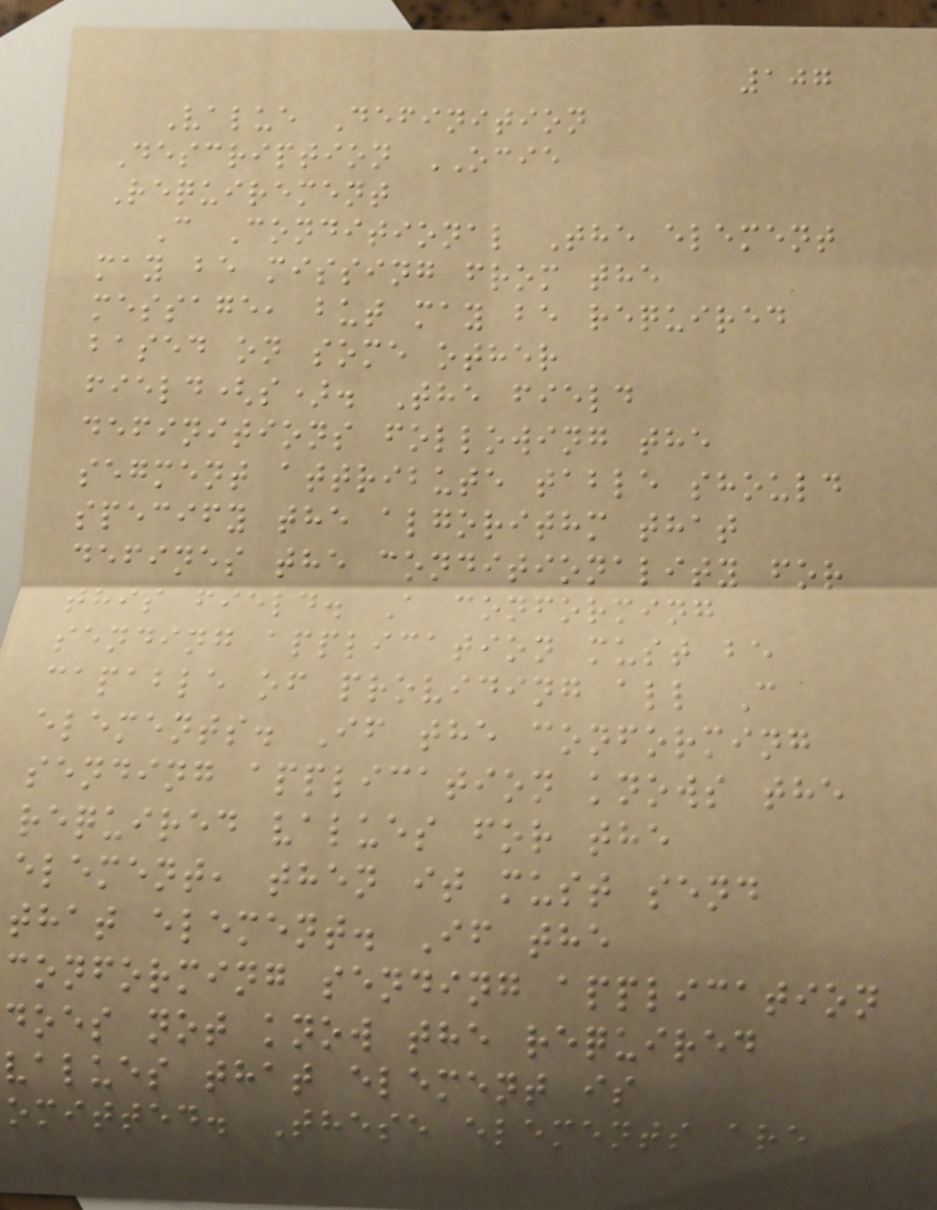107
Value Definition
Description OCIE
Requirement
C Conditional The element
may be missing from the
message, but may be required
based on some other
field(s). The field
definitions following the
segment attribute table should
specify the algorithm that
defines the conditionality for
this field. A conforming
sending application must be
capable of providing all C
elements. If the conforming
sending application knows the
required values for the
element, then it must send
that element. If the
conforming sending application
does not know the required
values that element is
omitted. These elements are
